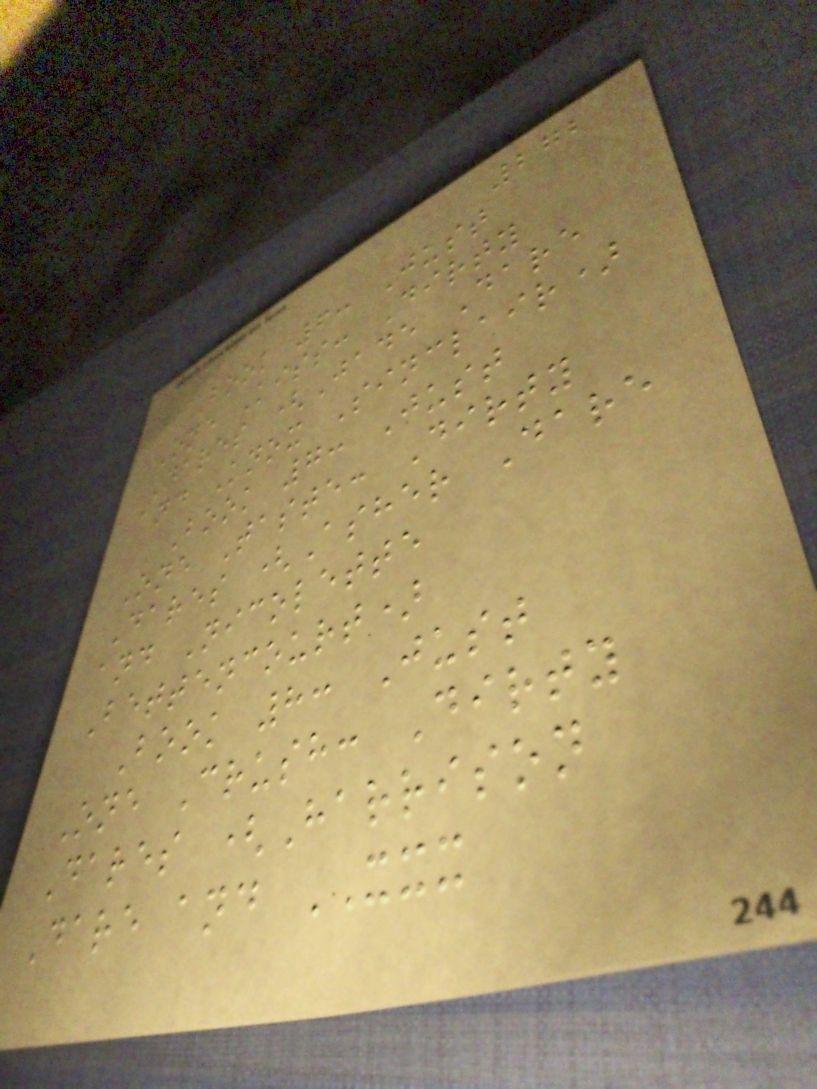272
Book 6: Just
One Kiss: Dirty
Dares (Jade Dare
and Knox Sinclair)
Book 7: Just
One Taste: Dirty
Dares (Asher Dare
and Nicolette
Bettencourt)
Book 8: Just
One Crush: Dirty
Dares (Harrison
Dare and XXX
